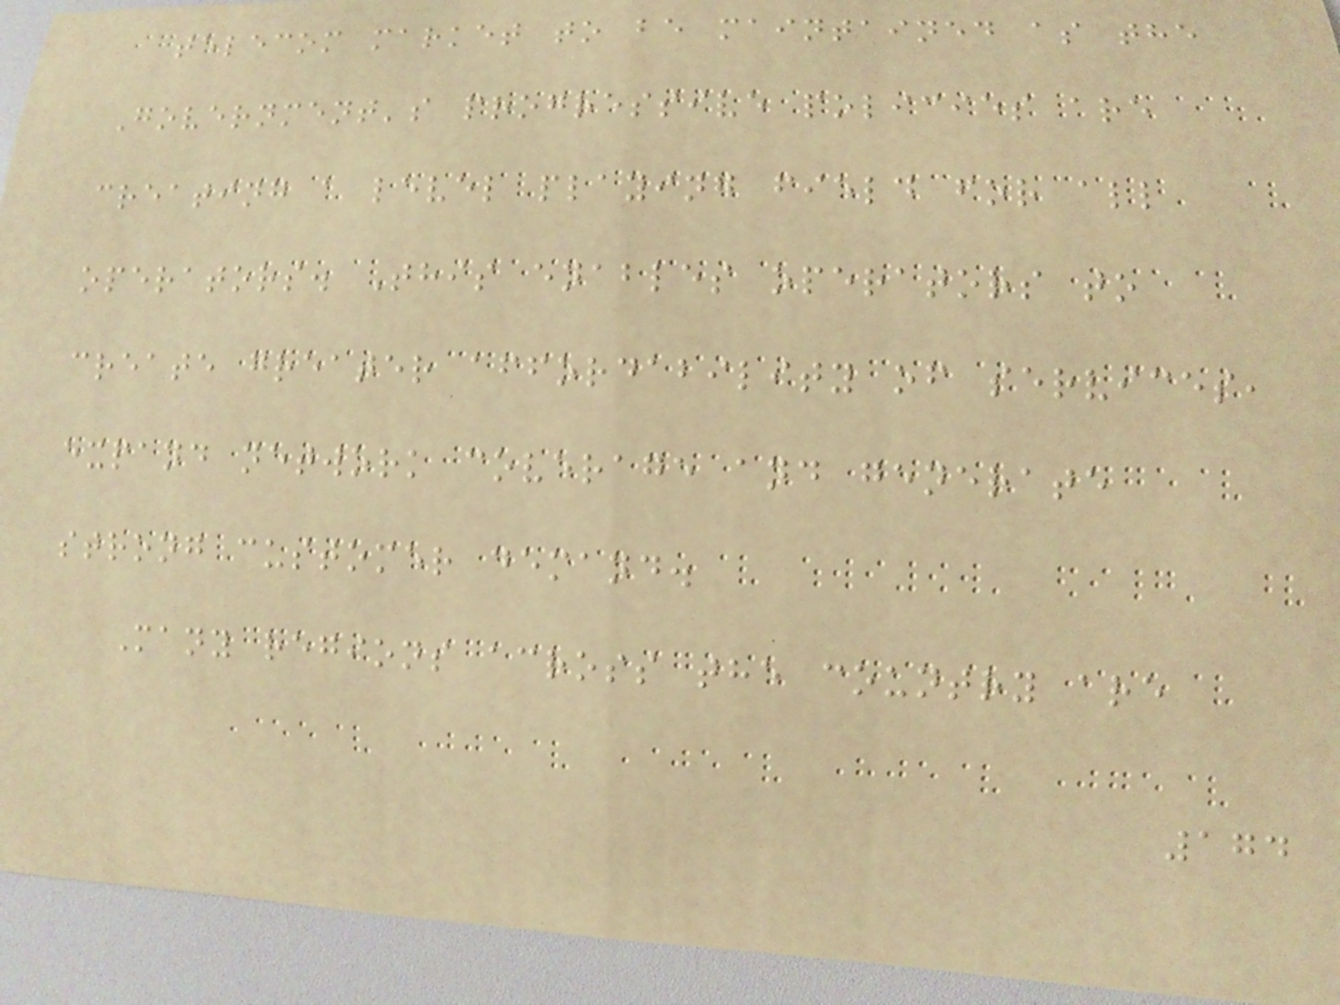telecom market to be maintained as the
Government's progressive policies are
creating a level playing field for all
operators. This enables operators to
create greater affordability of services,
expand network coverage and generate
strong customer demand.
Many regions across the country are
174
